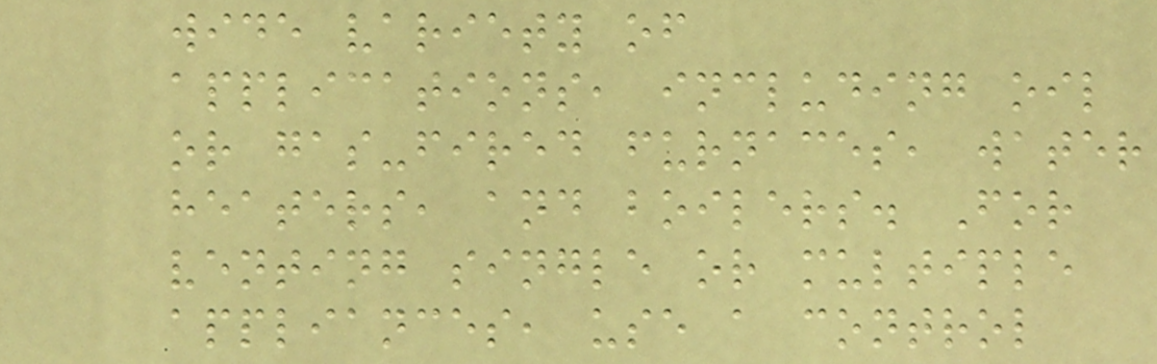wide variety of
applications, including oil
or gas-fired furnaces, water
heaters, and boilers. For
venting single or multiple
appliances, use a control
